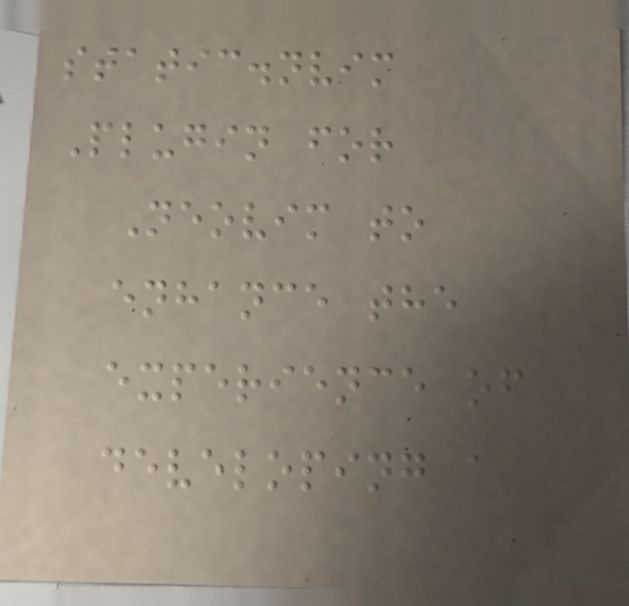static.nvim
Plugin for
Neovim to
enhance the
experience of
developing a
